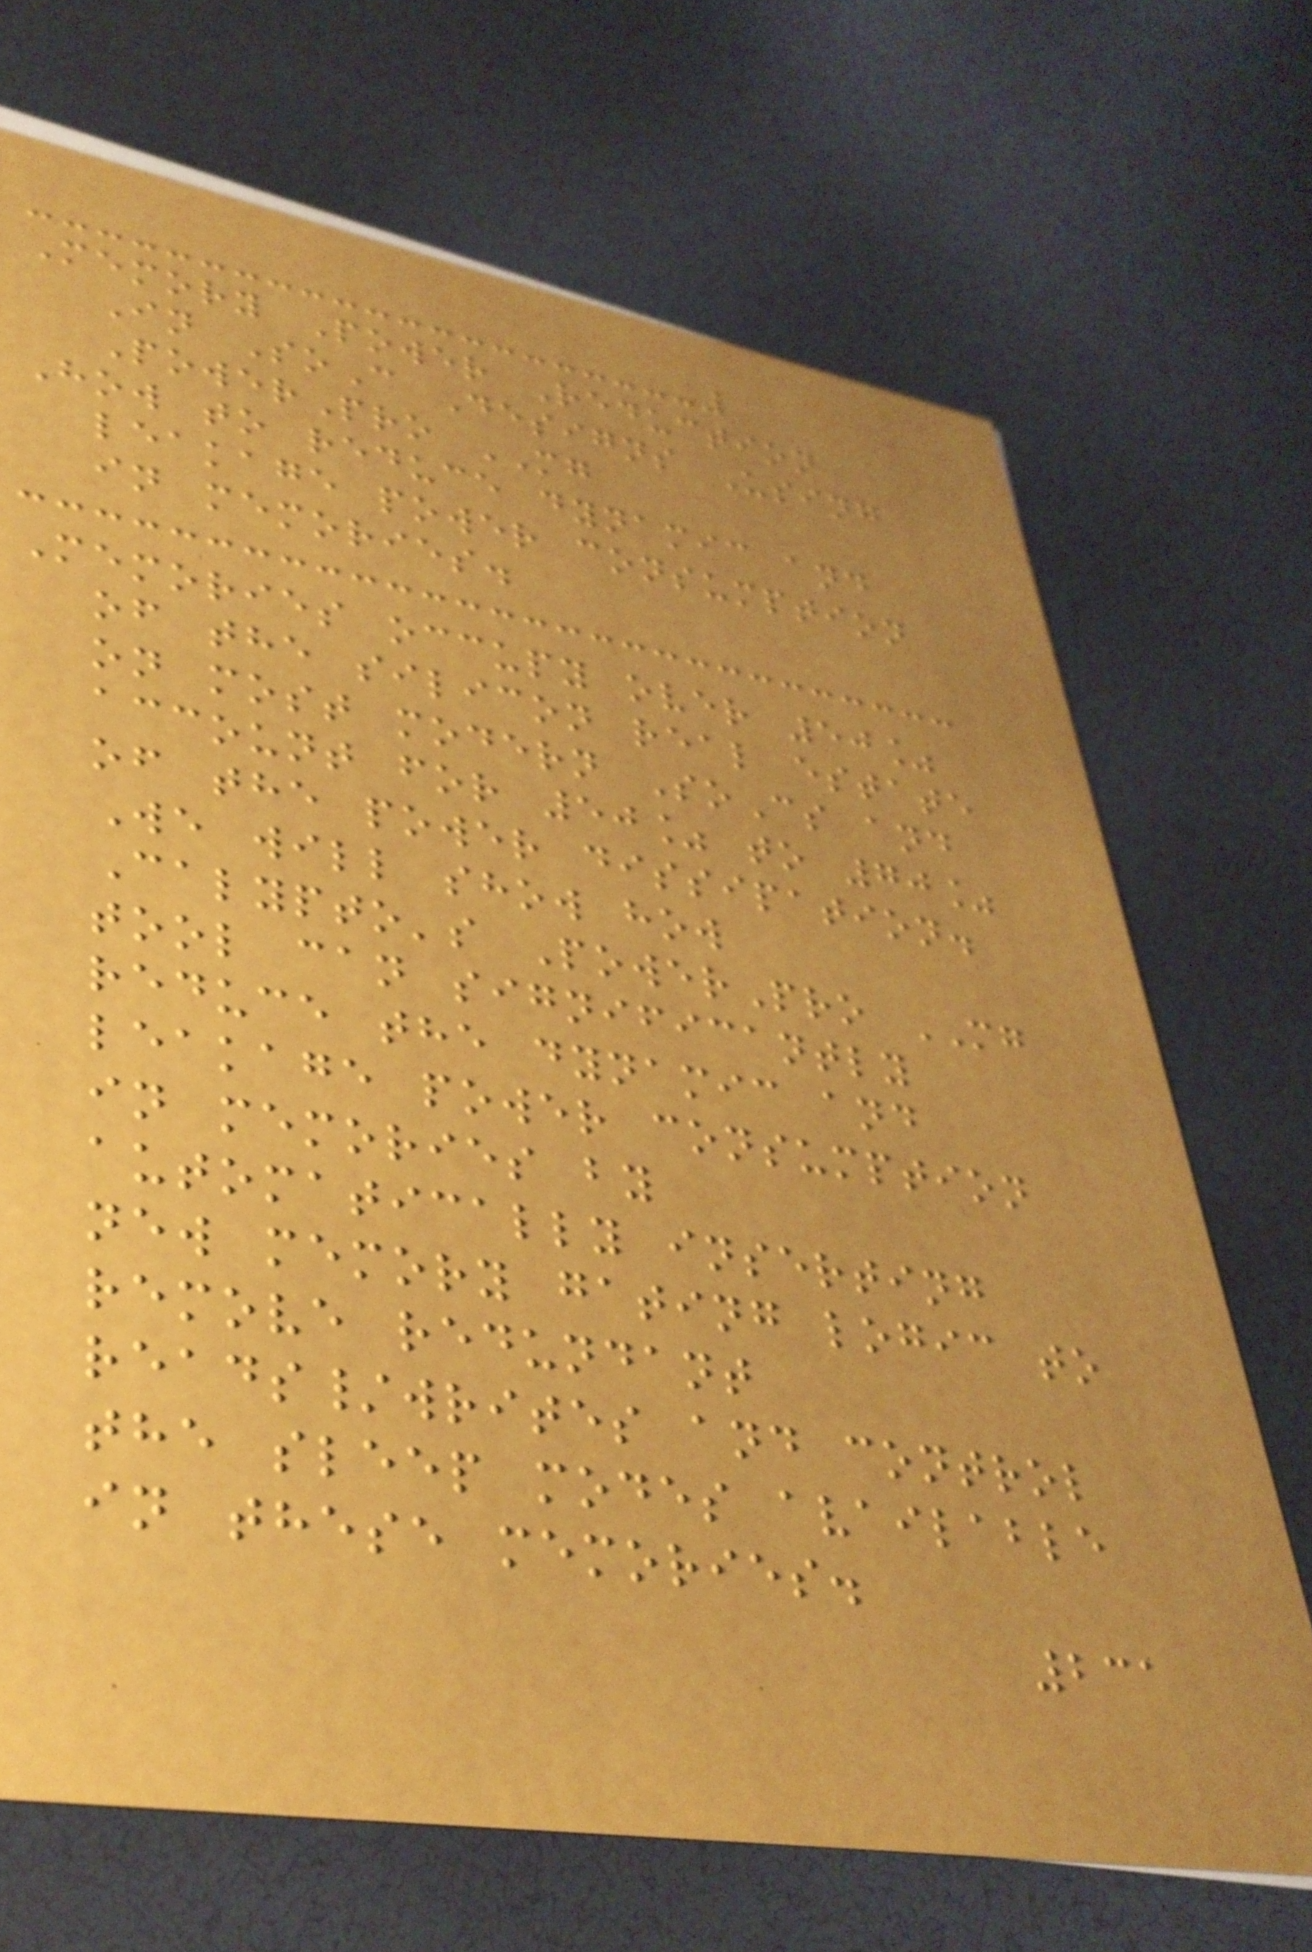Memory Power Reduction
In SoC Designs Using
PowerPro MG
How to reduce dynamic and
leakage power consumption
in memories.
Memories occupy over 50%
of the silicon real estate
on most modern SoCs and
account for 50% to 70%
of the power dissipation.
We will show how
Calypto's PowerPro MG
tool can significantly
reduce the dynamic and
leakage power consumption
in memories by
automatically inserting
new memory gating logic to
remove redundant
reads/writes and control
the sleep modes available
in these memories.
231
